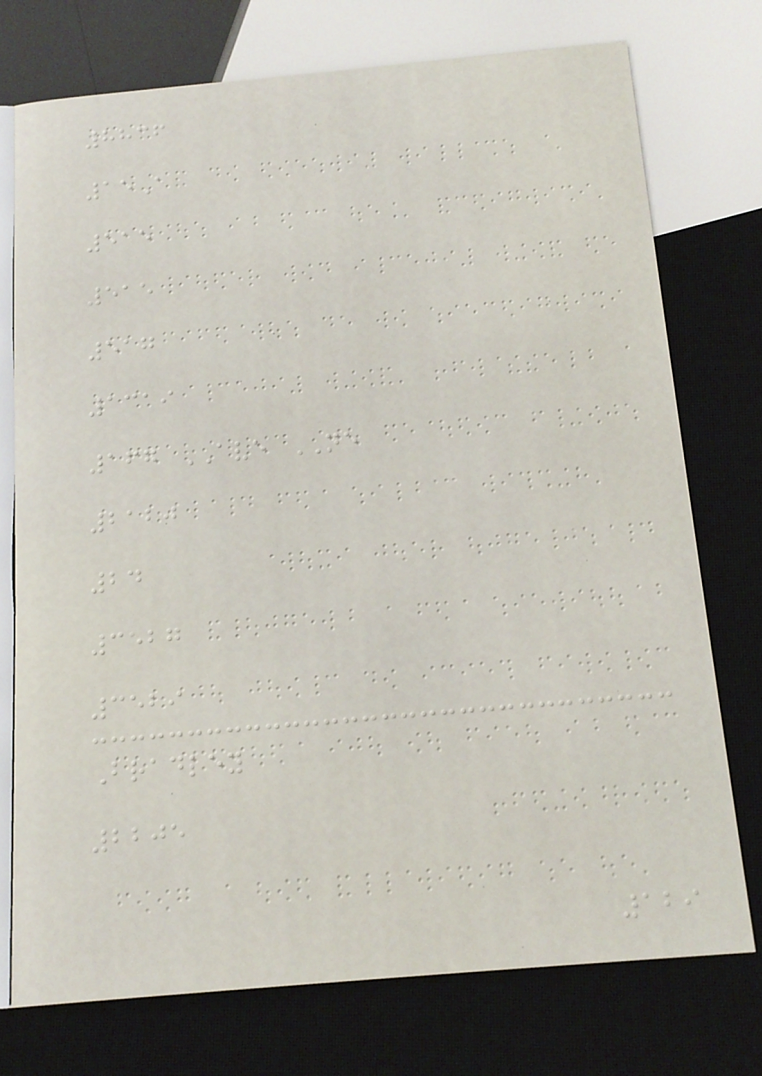8836
15A
515
515
517
1319
167 AVE NE
2120
24
3527
3529
Bradley
2205
129
